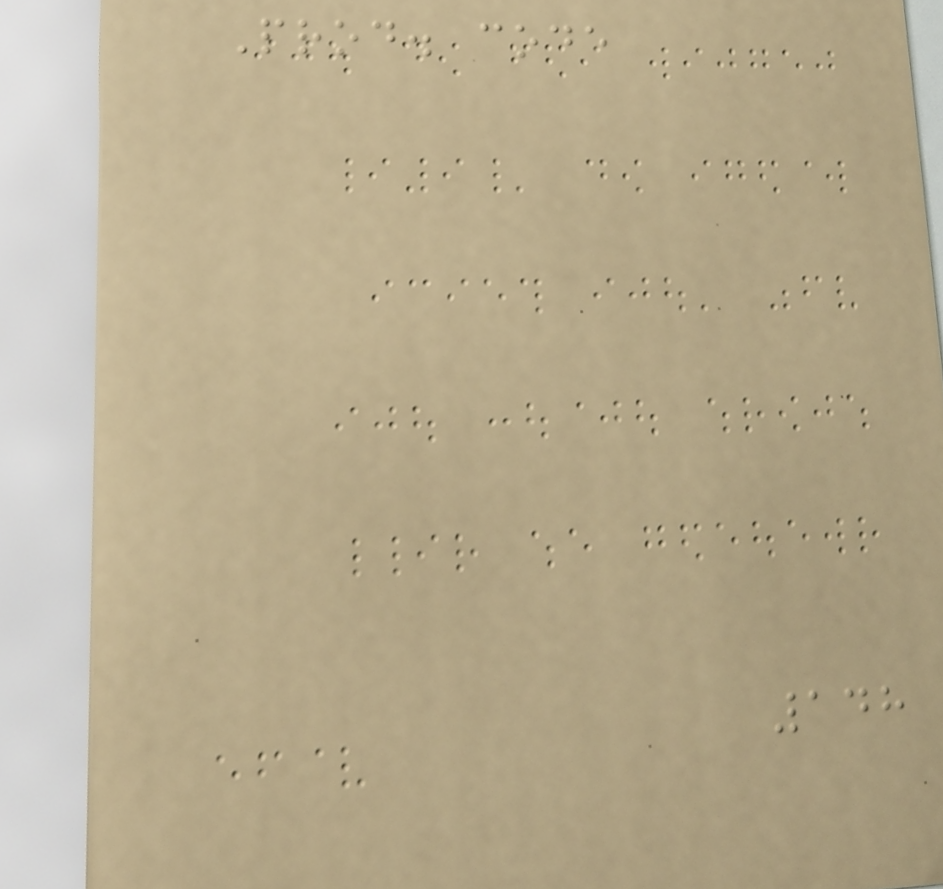Prod. code
148
